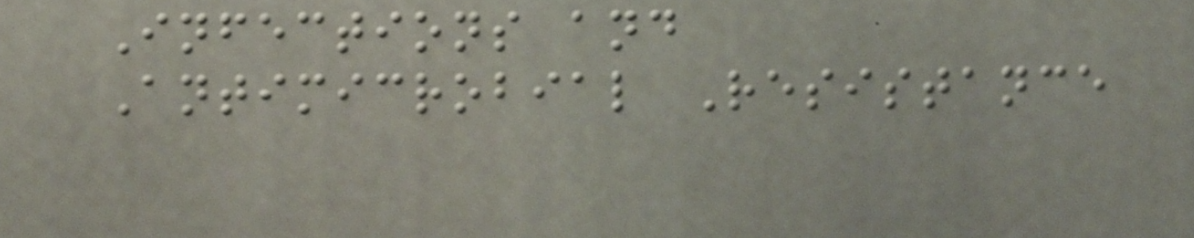Infections and
Antimicrobial Resistance
